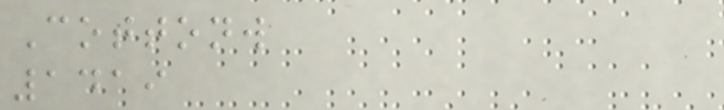Cottonw
1419
